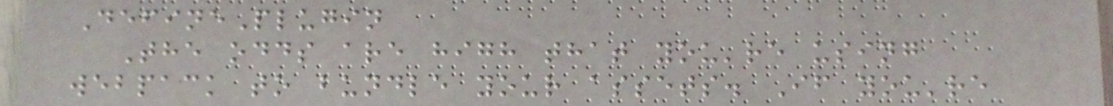DefinePlugin
The odds are high that you're using
webpack to bundle your assets. If you're
